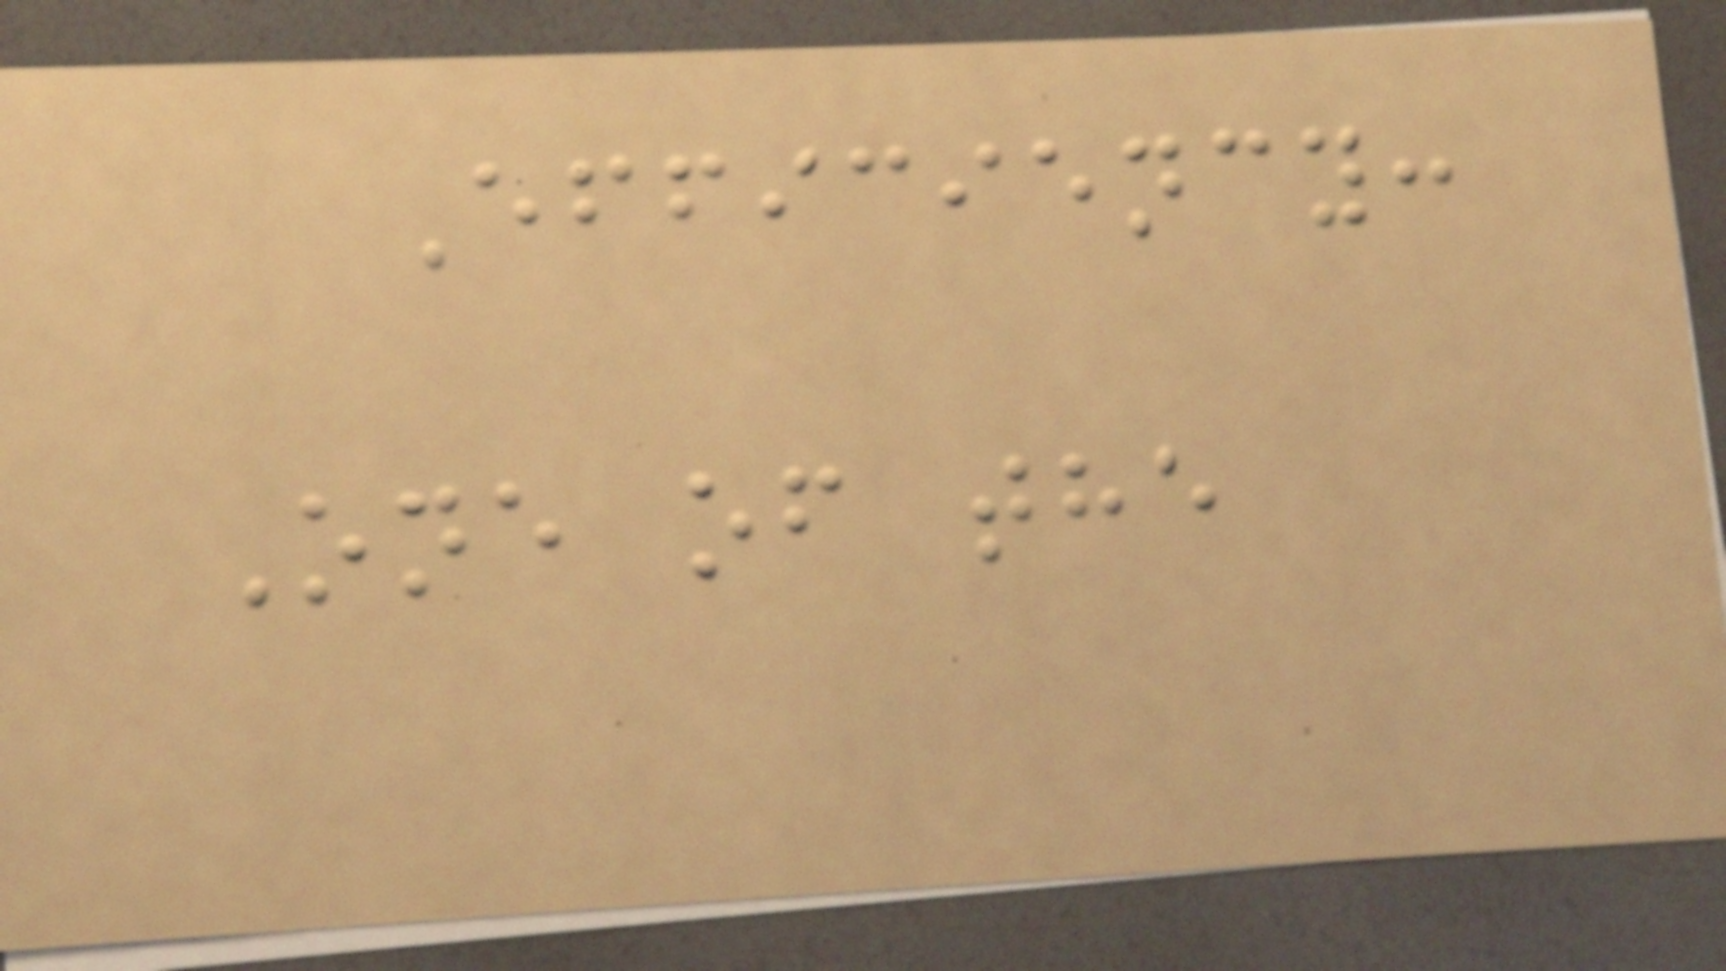Efficiency:
One of the
